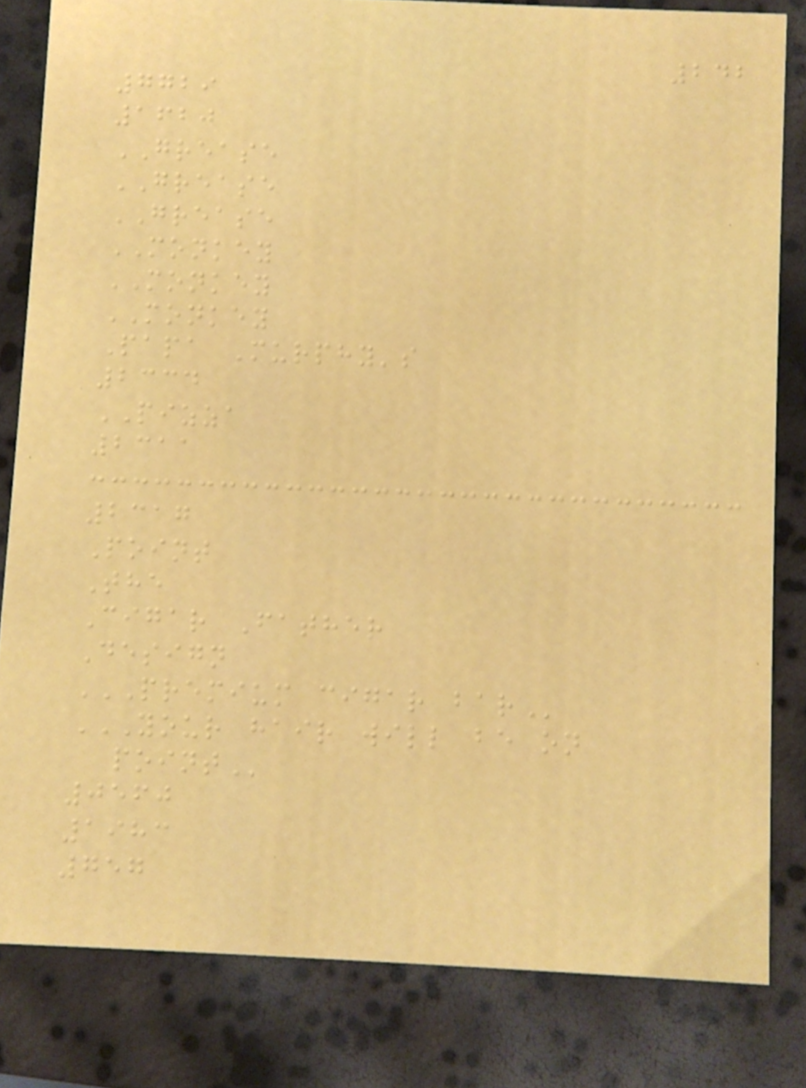242
7729
1620
GREASE
GREASE
GREASE
MONKEY
MONKEY
MONKEY
Papa Murphy's
2334
PIZZA
2311
2317
Point
The
Cigar Father
Design
PREMIUM CIGAR BAR
YOUR HAIR WILL BE ON
POINT
0560
1983
757
